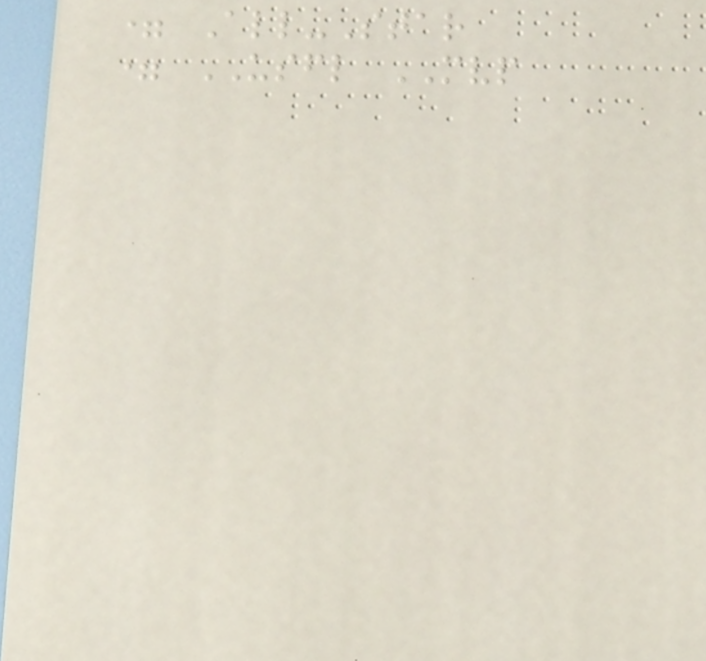= All-Star
= USFL MVP
